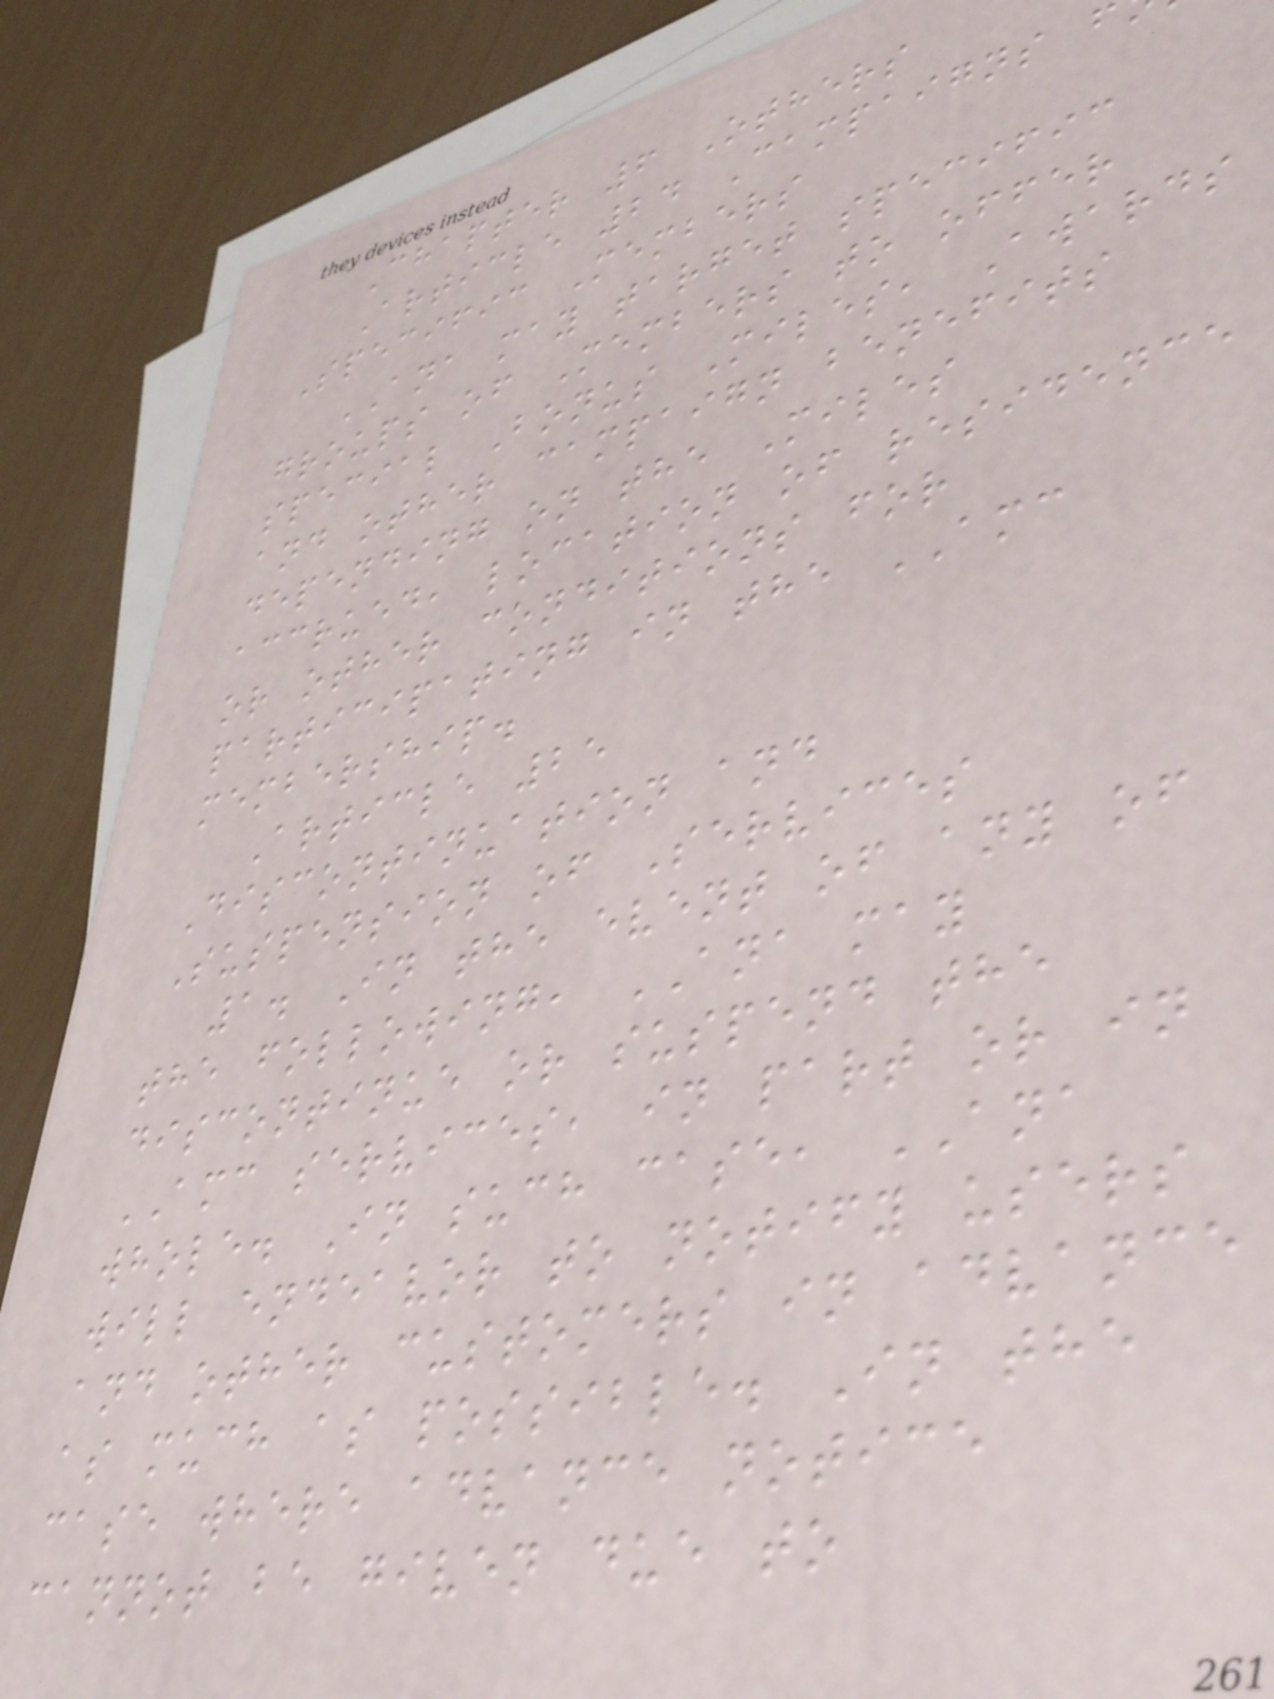Chapter 6 Others
Article 24 Campaigns f
Specific Members
ANA may target specific
groups of Members to offer
special Bonus Miles, Awards
and other campaign benefits
depending on the Miles
accrued, location of residence
or other conditions for
participating in the AMC
membership.
Article 25
Discontinuation and
Suspension of Services
1. In the event of any of
the following, ANA may
discontinue or suspend the
AMC services, in part or in
whole. In such case, ANA
will endeavor to notify users
and other customers in advance
as much as possible. In the
case where advance notice
cannot be given due to
